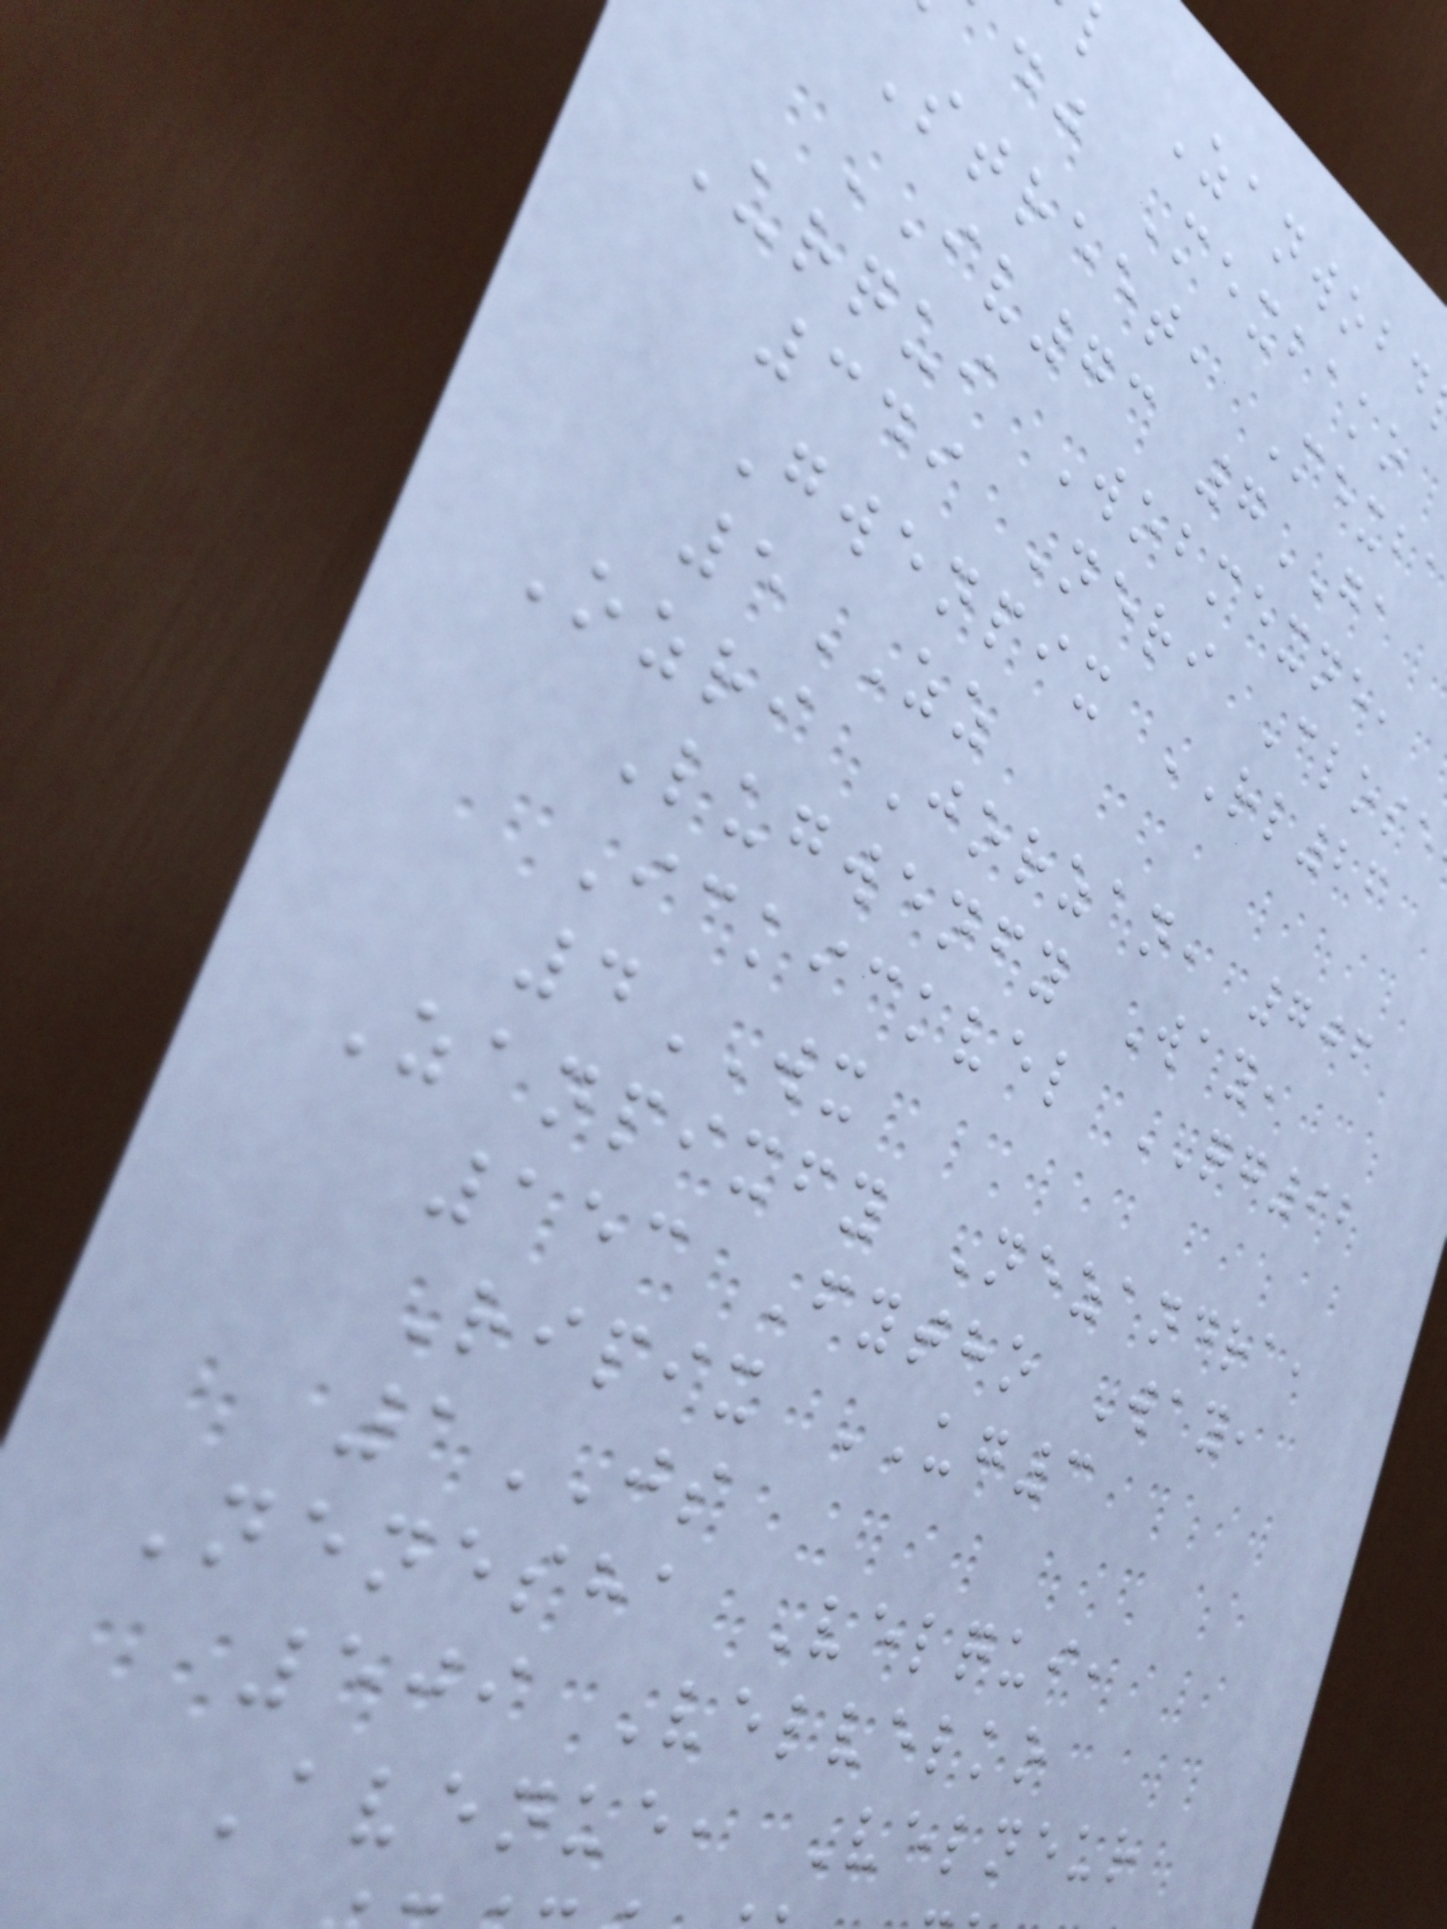l Zanwobd
dj Mexbako
Street, Mexba
IV73 7GA
Urqui Wobmexne,
349 Neri Close
Gwenpix RL26
5ZZ
Ozri Jorzan, 706
Lugwenfy Way,
Ickickvel QG92
4WX
Zanpixfy Nezandra,
153 Fytho Way,
Ripix UG3
1JS
Nenesha Velqui,
509 Velvelko
Avenue, Velneur
